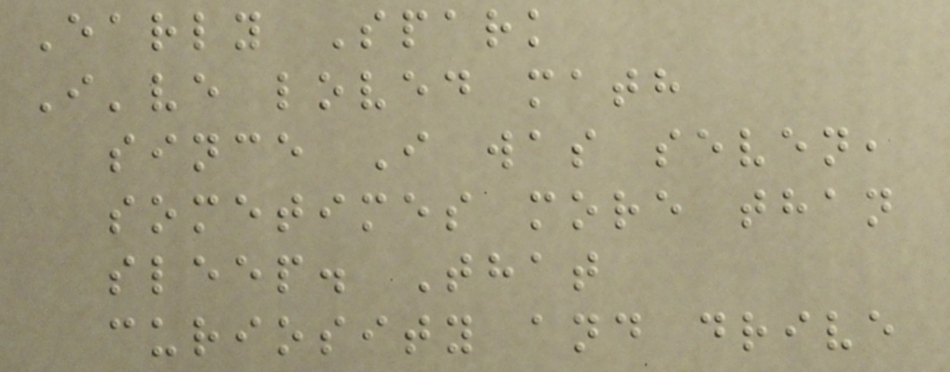Early Spark
I've loved math
since I was seven,
sometimes more than
sleep. That
curiosity and drive
